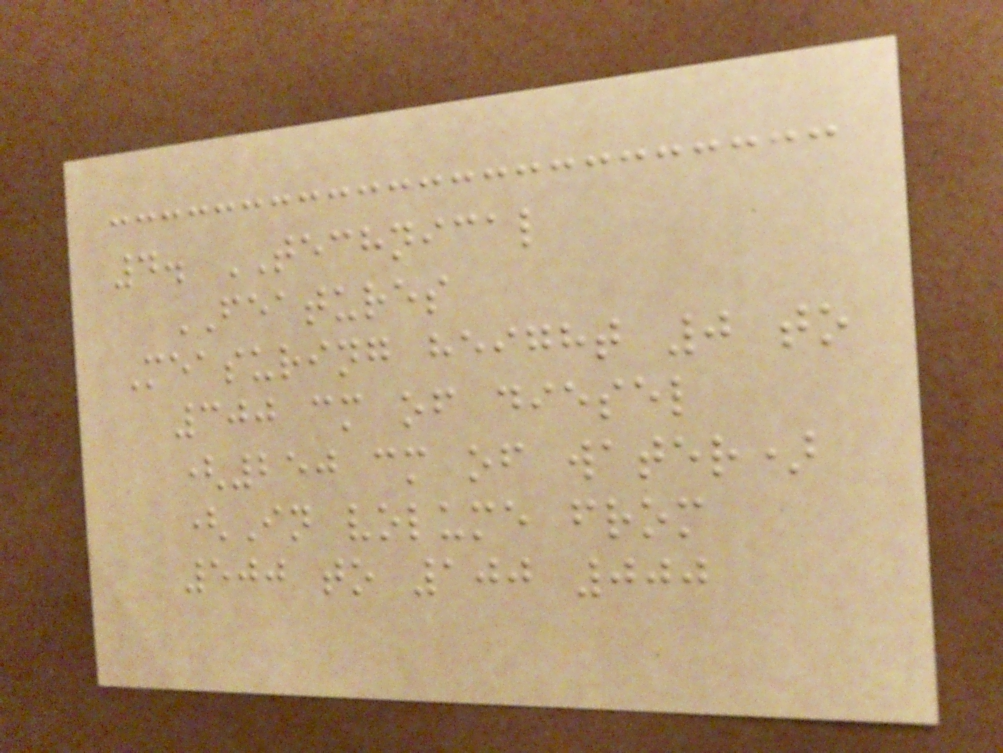4. TECHNICAL
FEATURES
Measuring height 0 to
300 cm of diesel
(250 cm of water)
(In volume from
500 to 100 000
